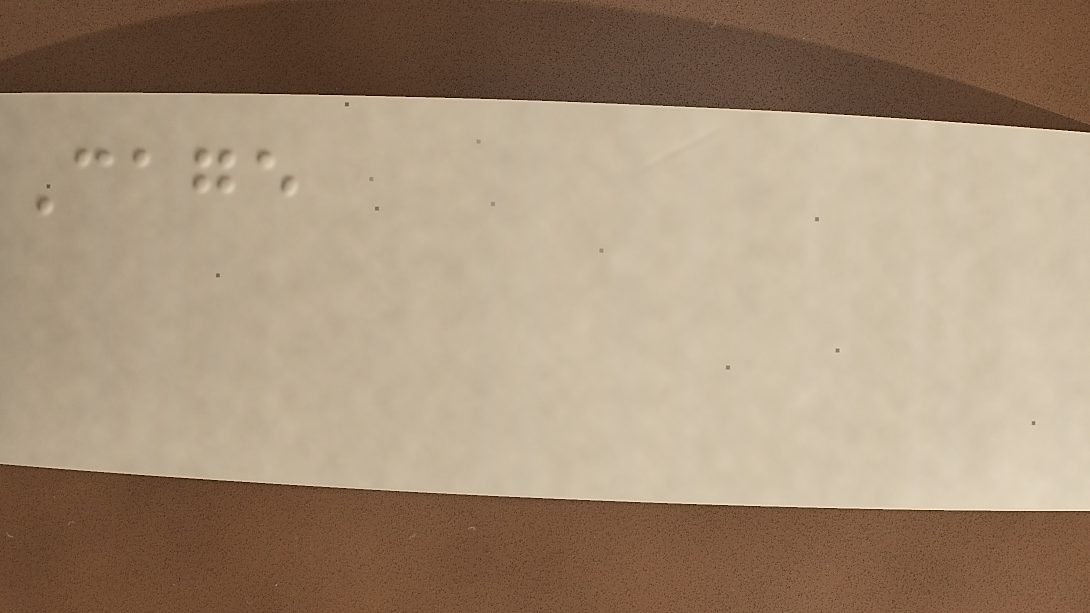Cage
